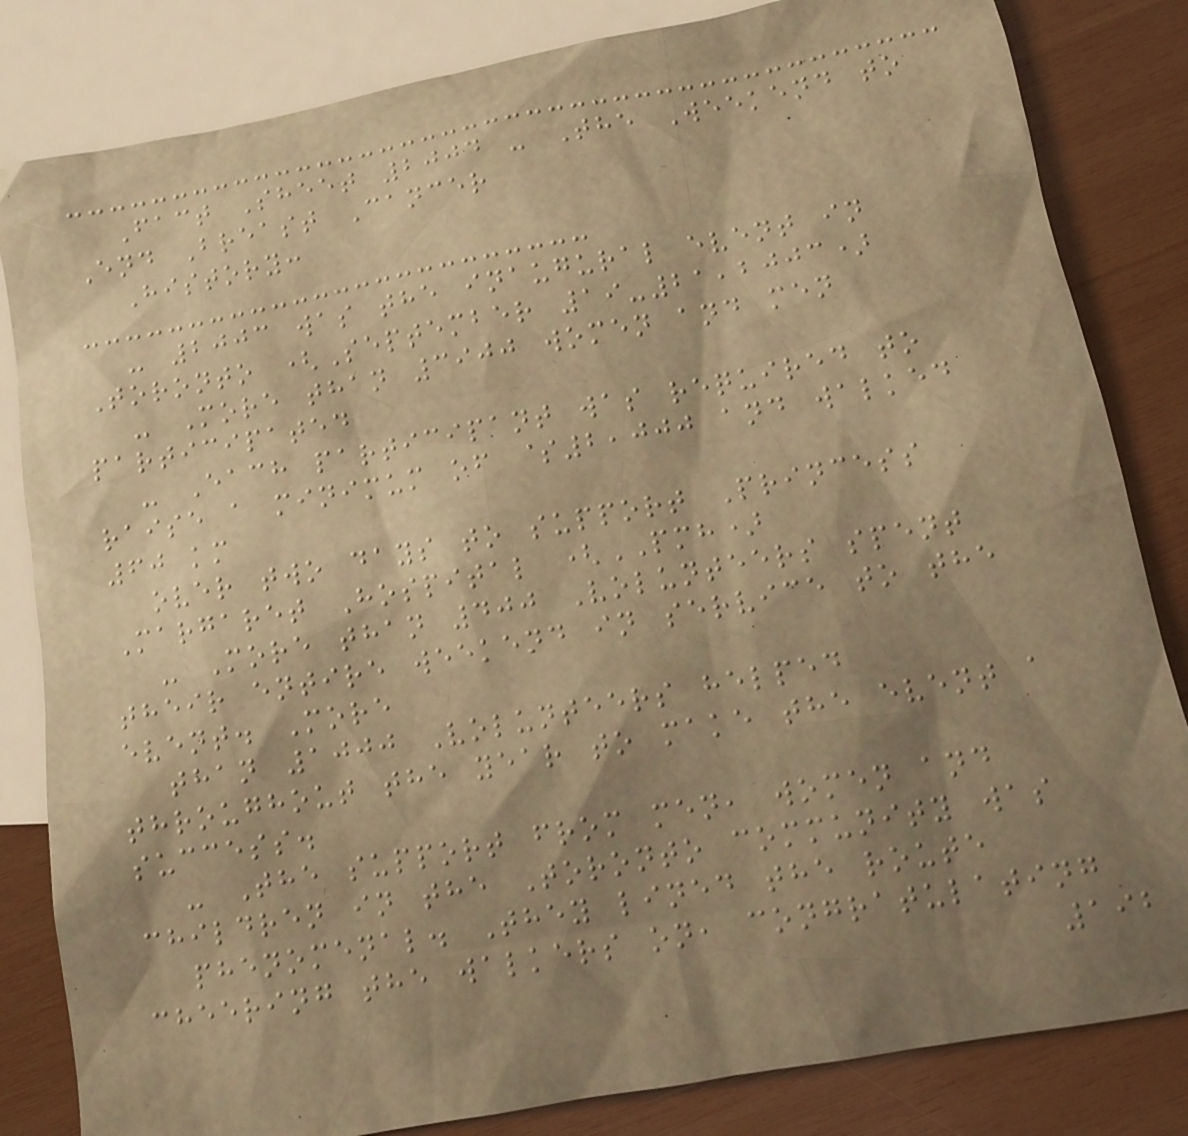Fact Sheet 2004 - The Weekend to
End Breast Cancer
History:
- 2003 was the inaugural event in
Toronto (September 19-21,2003)
- More than 3900 women and men
participated
- Each participant was required to
raise a minimum of $2,000 and walked
60 km
over two days to support Princess
Margaret Hospital (PMH)
- More than 400 Volunteers spent
their entire weekend in service to the
event. More
than 1000 Volunteers helped
throughout the year to make the event a
success.
- The support from men, women and
children in the Toronto community was
phenomenal. They lined the route
cheering the walkers on, congratulating
192
